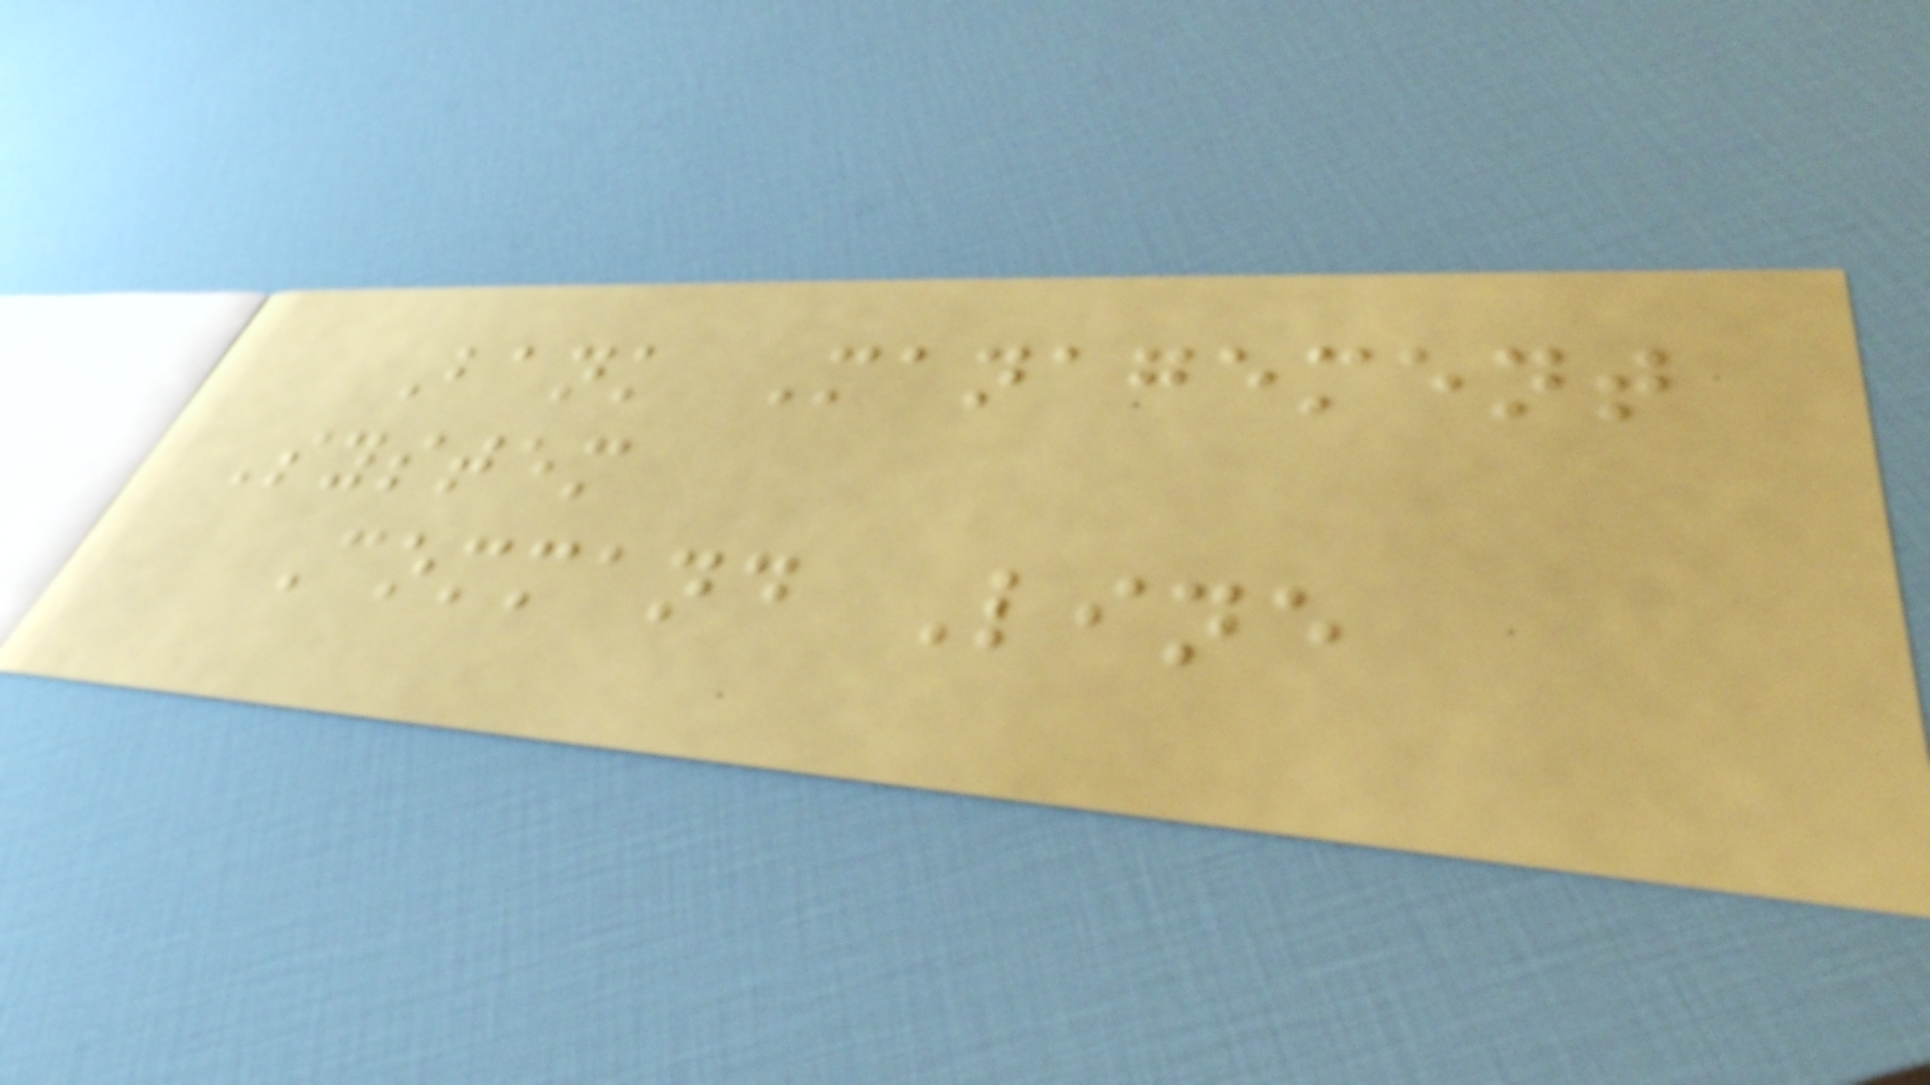Bank Management
System
Command Line
